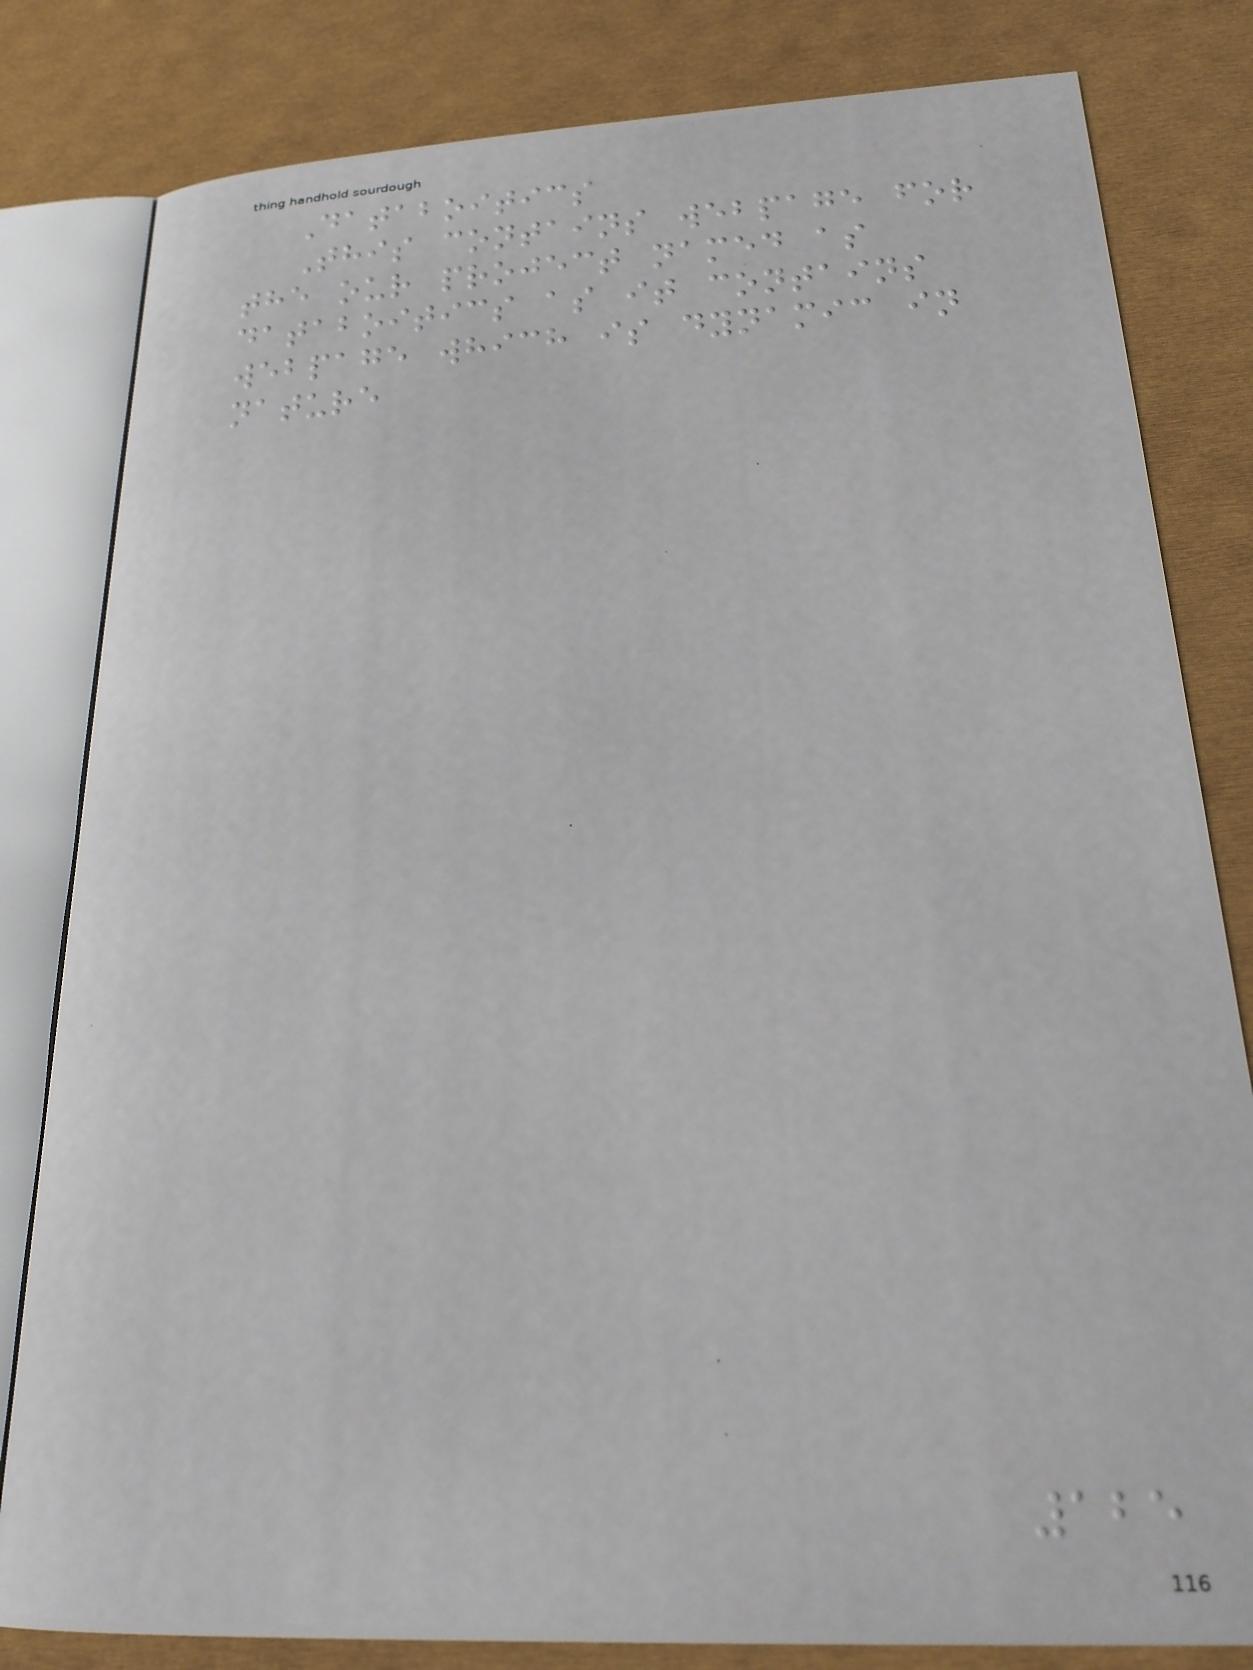Databoitics
This contains webpage for
the our project named as
databoitics as it contains
webpage which is dynamic in
nature
125
